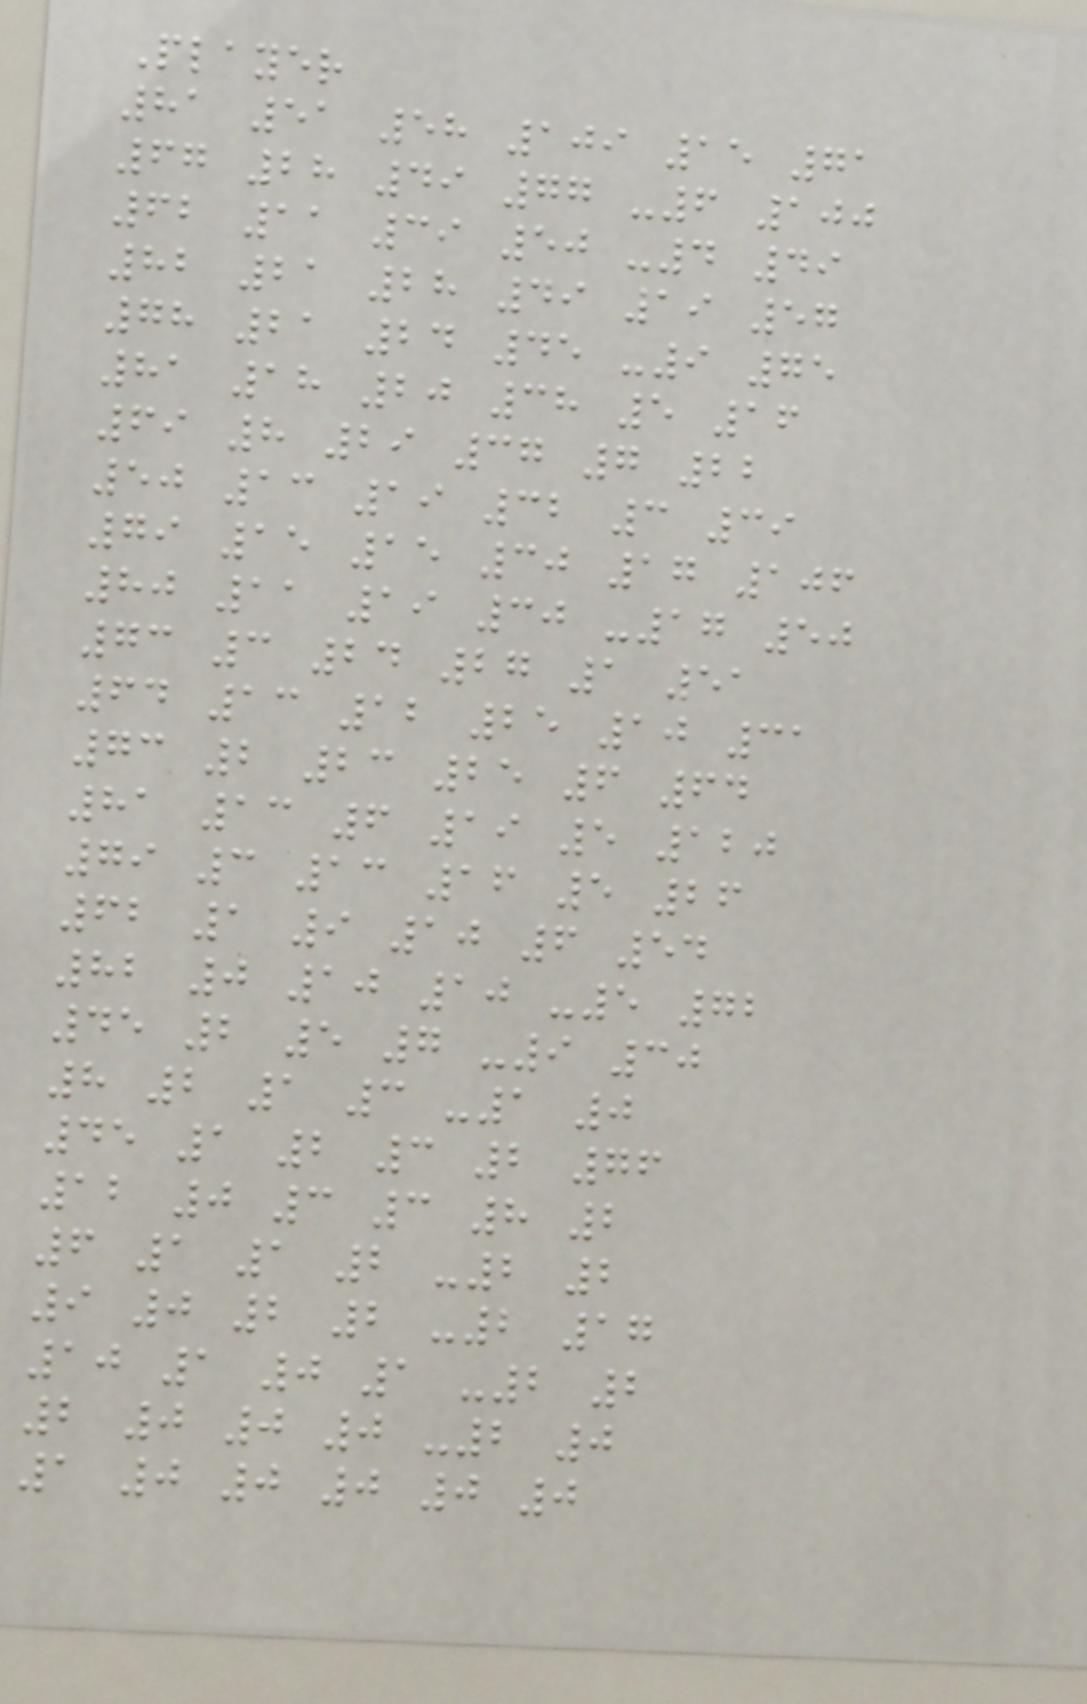Player
81 51 58 109 15 71
67 28 49 77 -6 100
62 11 39 50 -4 49
82 21 28 49 19 57
78 21 24 45 -9 75
81 18 20 38 5 16
69 8 29 37 7 22
50 13 19 32 3 39
79 15 15 30 17 106
80 11 19 30 -17 50
73 3 24 27 1 51
64 13 12 25 10 31
73 2 23 25 6 64
81 13 6 19 5 120
79 3 13 16 5 26
62 1 9 10 6 54
82 0 10 10 -5 72
45 2 5 7 -9 30
8 2 1 3 -1 0
45 1 2 3 2 76
12 0 3 3 8 2
6 1 1 2 -2 2
9 0 2 2 -2 17
10 1 0 1 -2 2
2 0 0 0 -2 0
1 0 0 0 0 0
